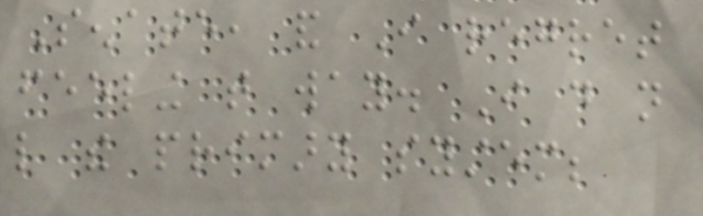Senate, and I regret
feeling that way. I do not
like the primary system;
